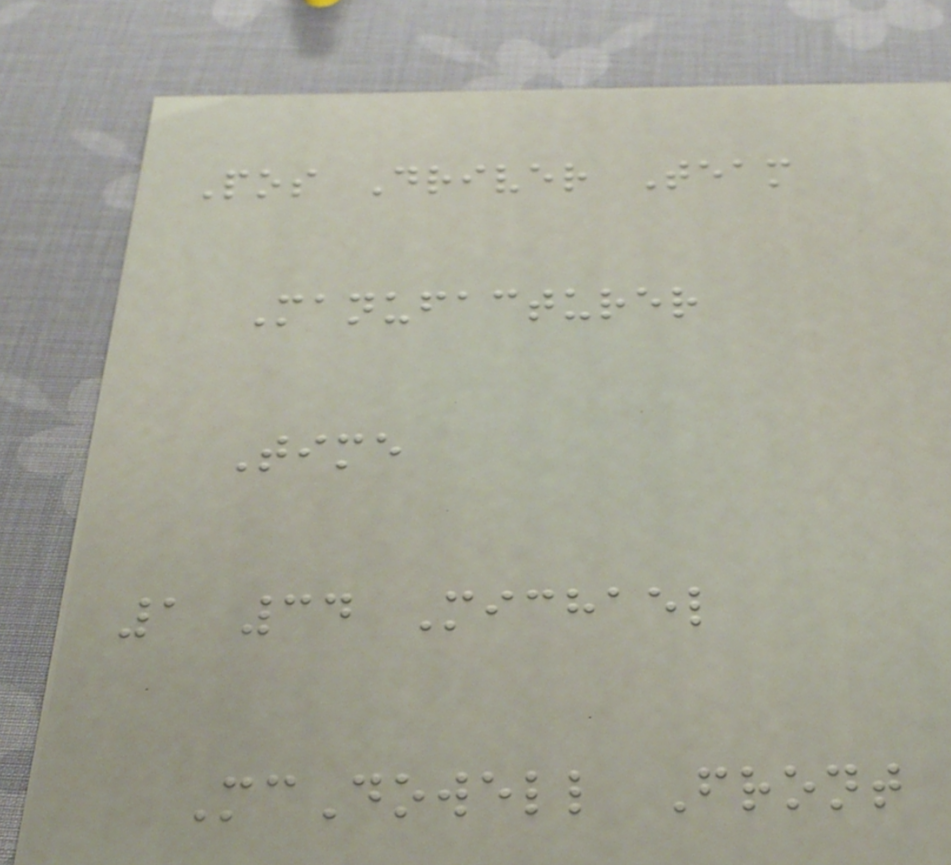Pos Driver Team
Manufacturer
Time
1 34 Michael
McDowell Front
